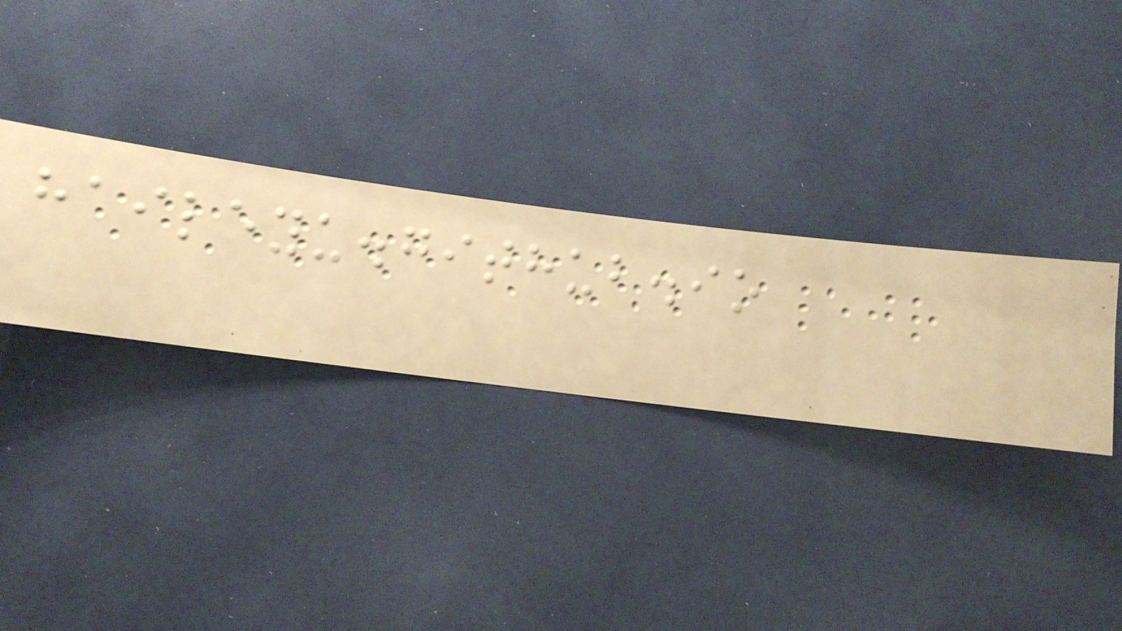haileyu.github.io
